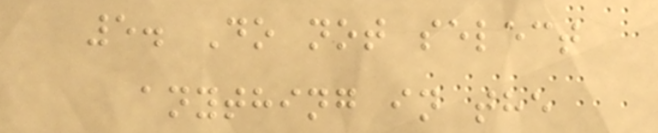5. Do not select
anything in the
